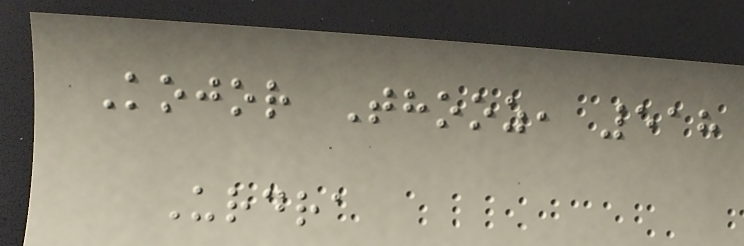Kojor Thooz, 518
Urdra
